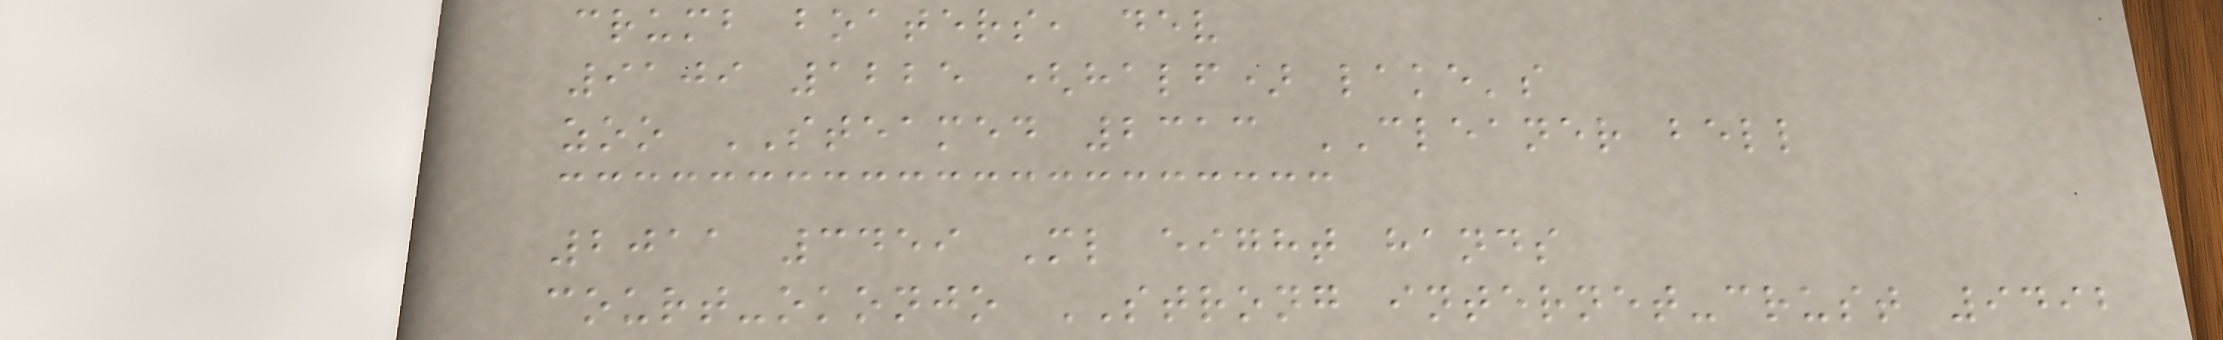crumb boaters, dev
9109 1225 (half) lake's
zoo STEAMED 2313 CLEANER bell
2011 3459 Ml eight hands
court-okonjo STRONG internet-crust 9492
